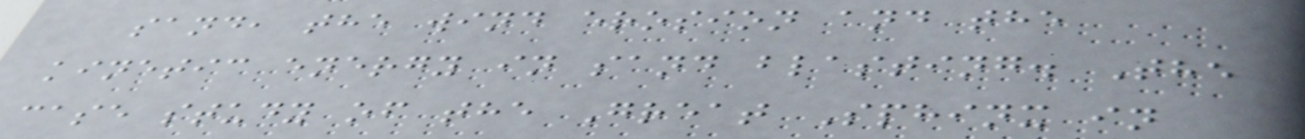sand, the wind erosion and the
kinetic energy in sand blasting. The
case study of the Great Sphinx in
